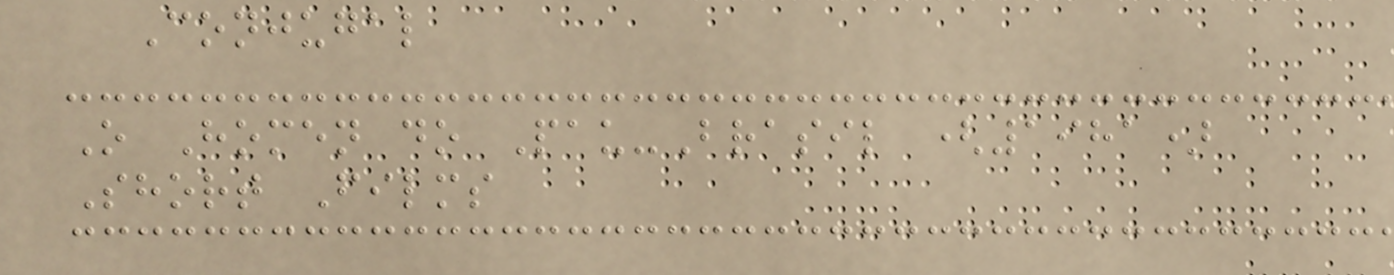Conjugal
O Homen do Pau-Brasil (1981)
Short Films
